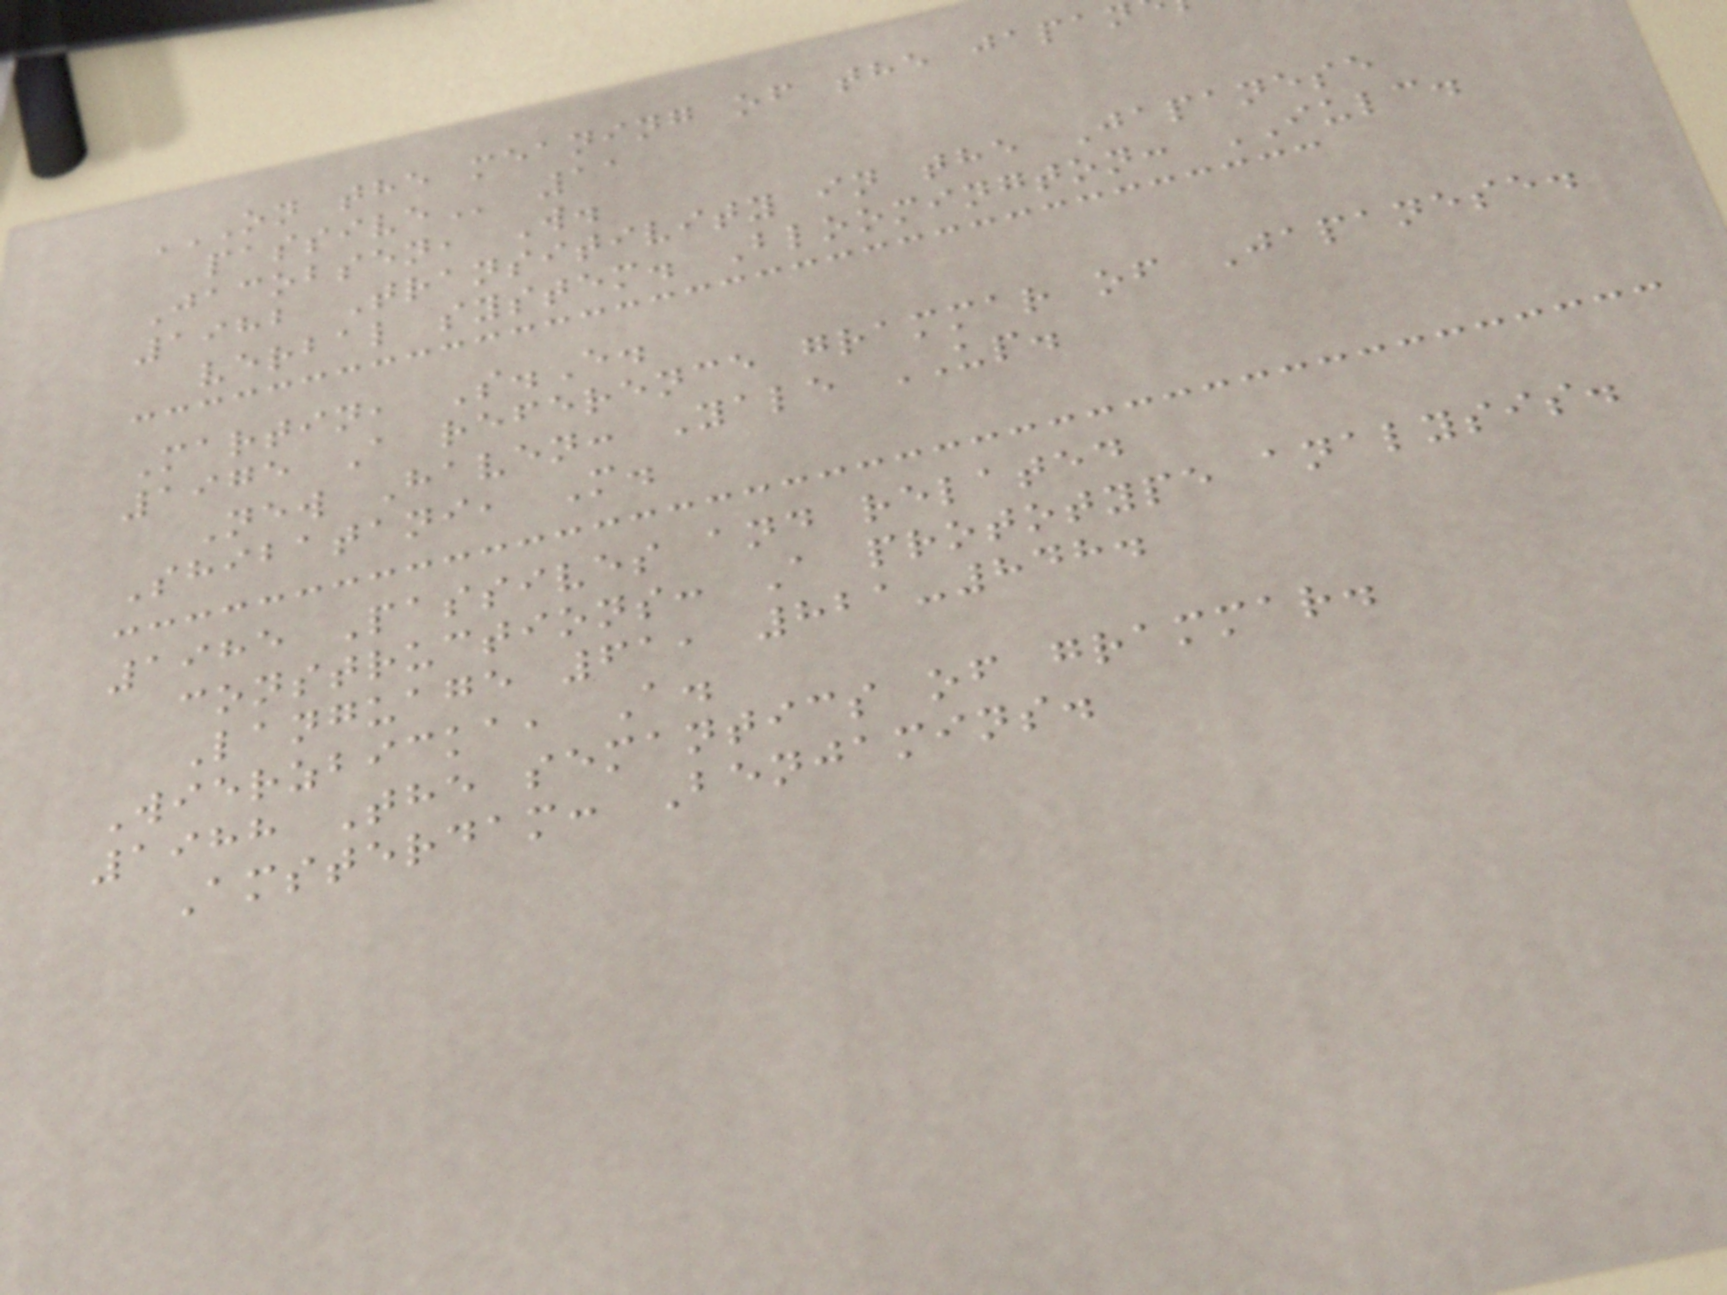Jacobsen, W.
1982 Transitivity in the Japanese
verbal system. Bloomington: IULC.
Martin, S.E.
1975 A reference grammar of Japanese.
New Haven: Yale UP.
Shibatani, M.
1985 Passives and related
constructions: A prototype analysis.
Language 61, 821-848.
Wierzbicka, A.
1988 The semantics of grammar.
Amsterdam: Benjamins.
